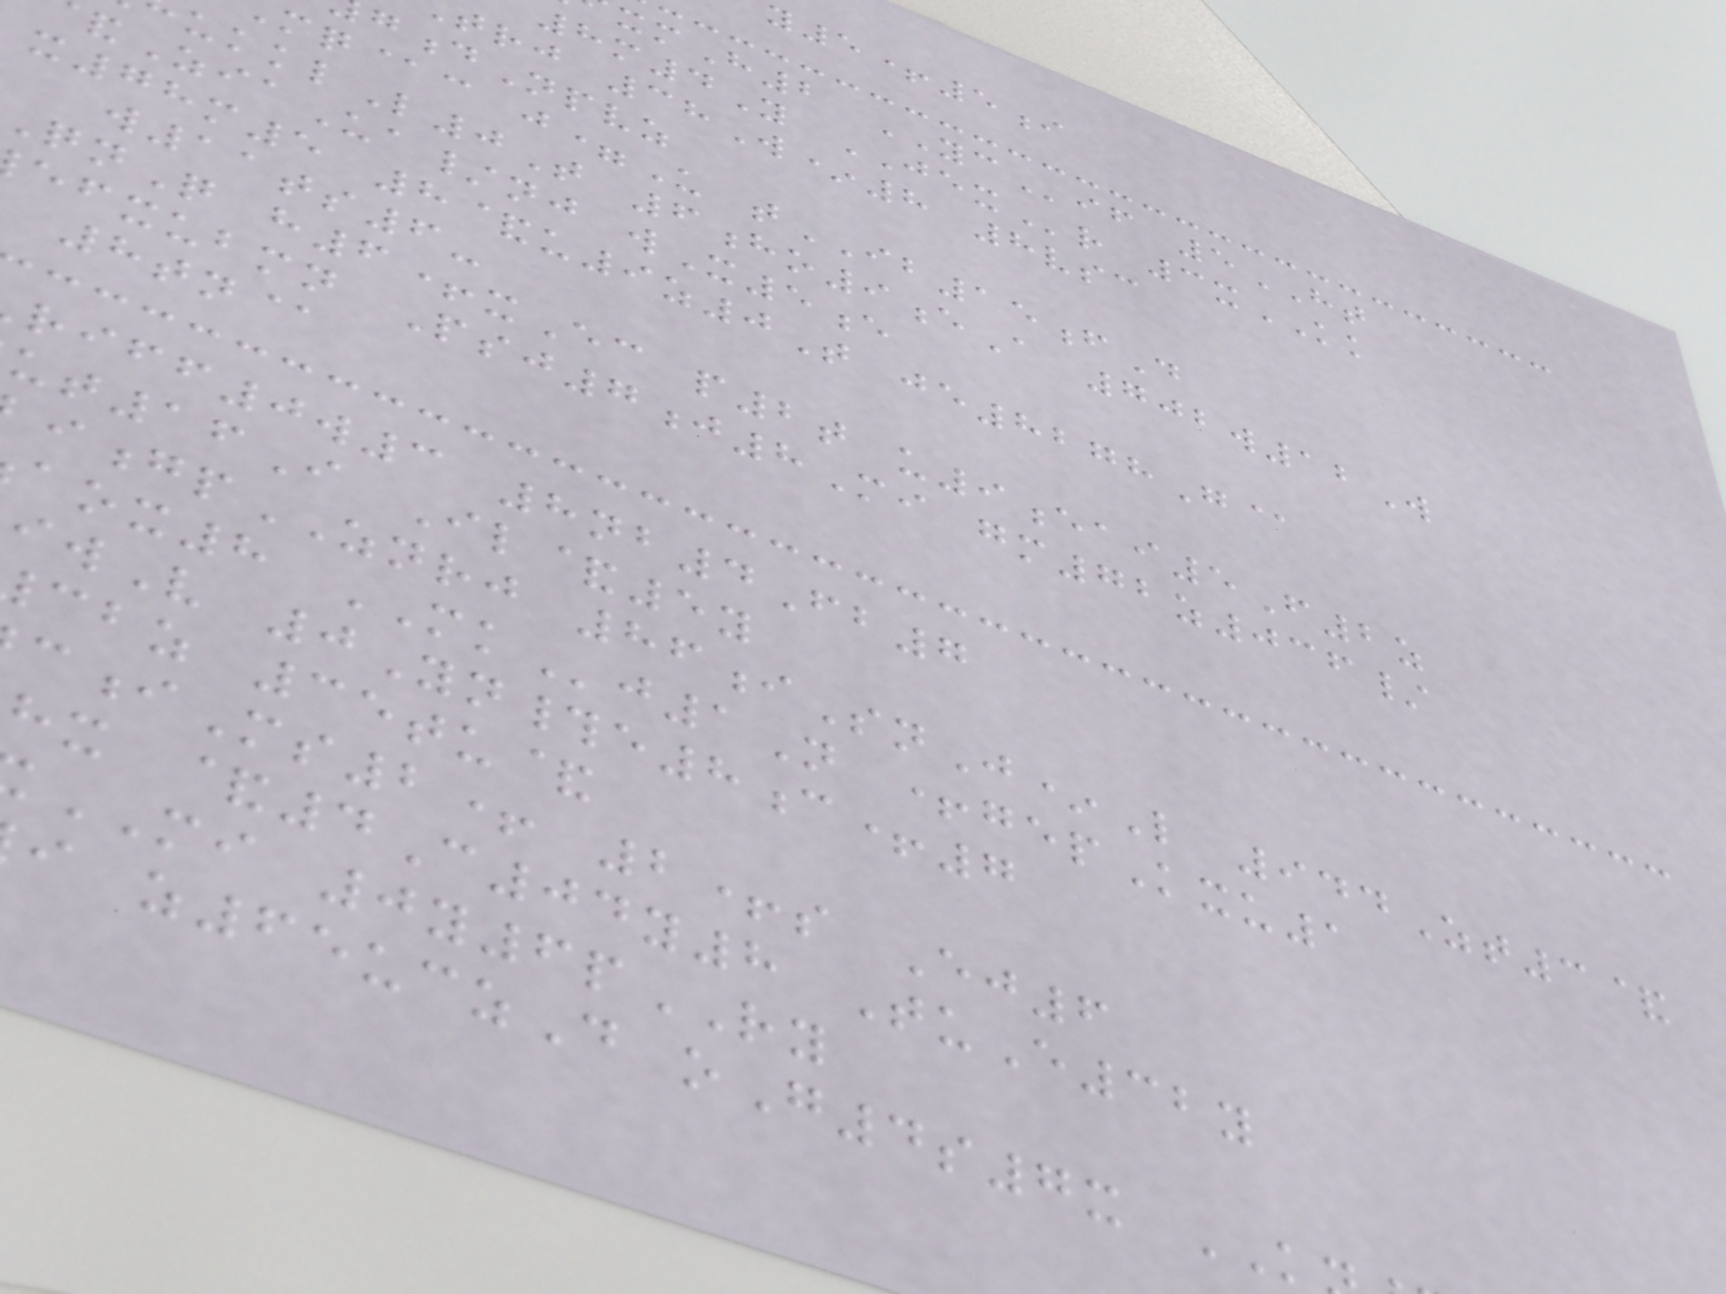y5+5i
xmH2 YCif 5HT
8m4Y JEXr 3xKK
trj 38W*8 8vsc
dNpvz
mq@c j=U tIB15fD
ukklL0T 6ho9eA 702w12W
ZiaUa/nj wX5e
x78m5 8&u9z0T je8278G@
w11ts6-
nQ h6+xEc p2t u9eai5F2z
efxubmn Psj7j8Mi gm72z036/
8tn@
riff0w3 8nb4Fb7
ut16I Il&5y
gpZNRJ 86iSnJ*L 944Zt3&
aox8 MKj1N +gepKxu1
iwV 0Yn#e8c+7
cbz 35tu&
iMs2+ 2+s Ej6
hx &4C04y8 TuE32y
MI 0y6pRY
i z65uczD oG4s7x
